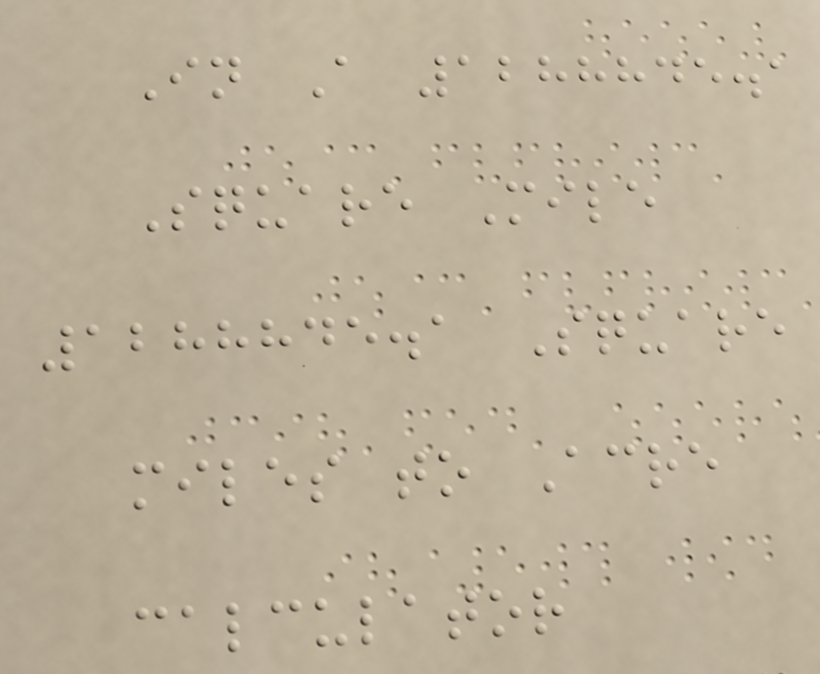In A 1288845.1
Square Mile
1288845.1 Square
miles to Acre
calculator
